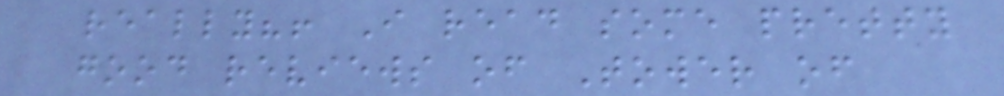really?! I read some pretty
good reviews of Tower of
